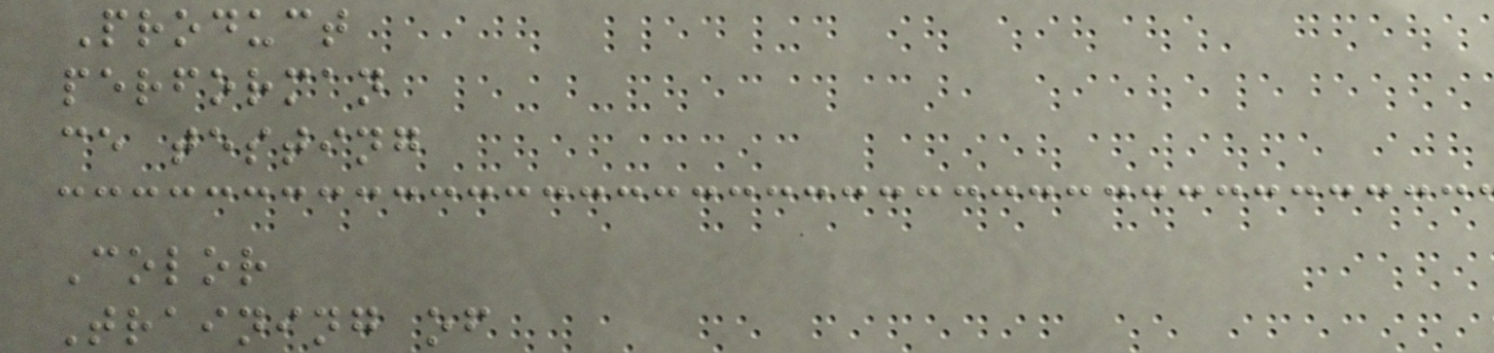Product
performan
ce testing
Color
Training of
